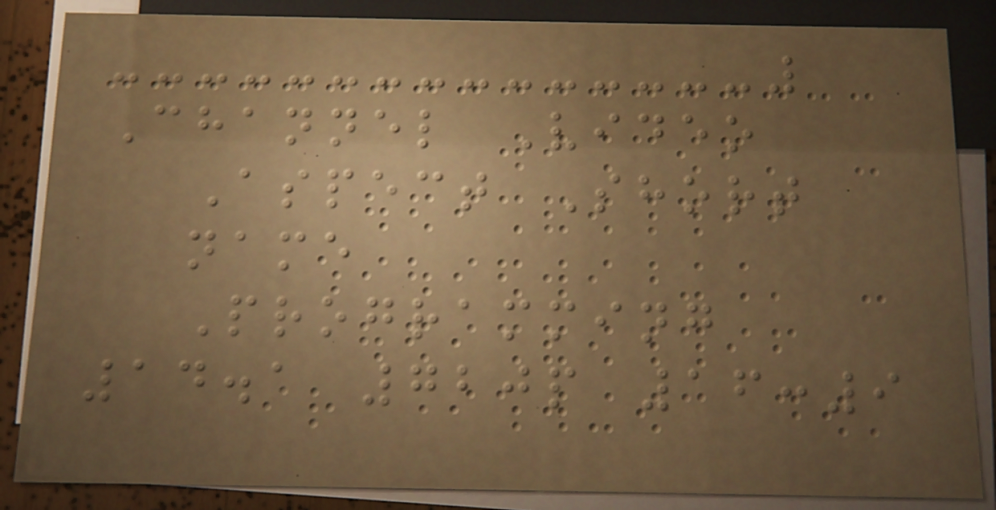Channel Video
Aspect Short
name
Programming
14.1 720p 16:9
